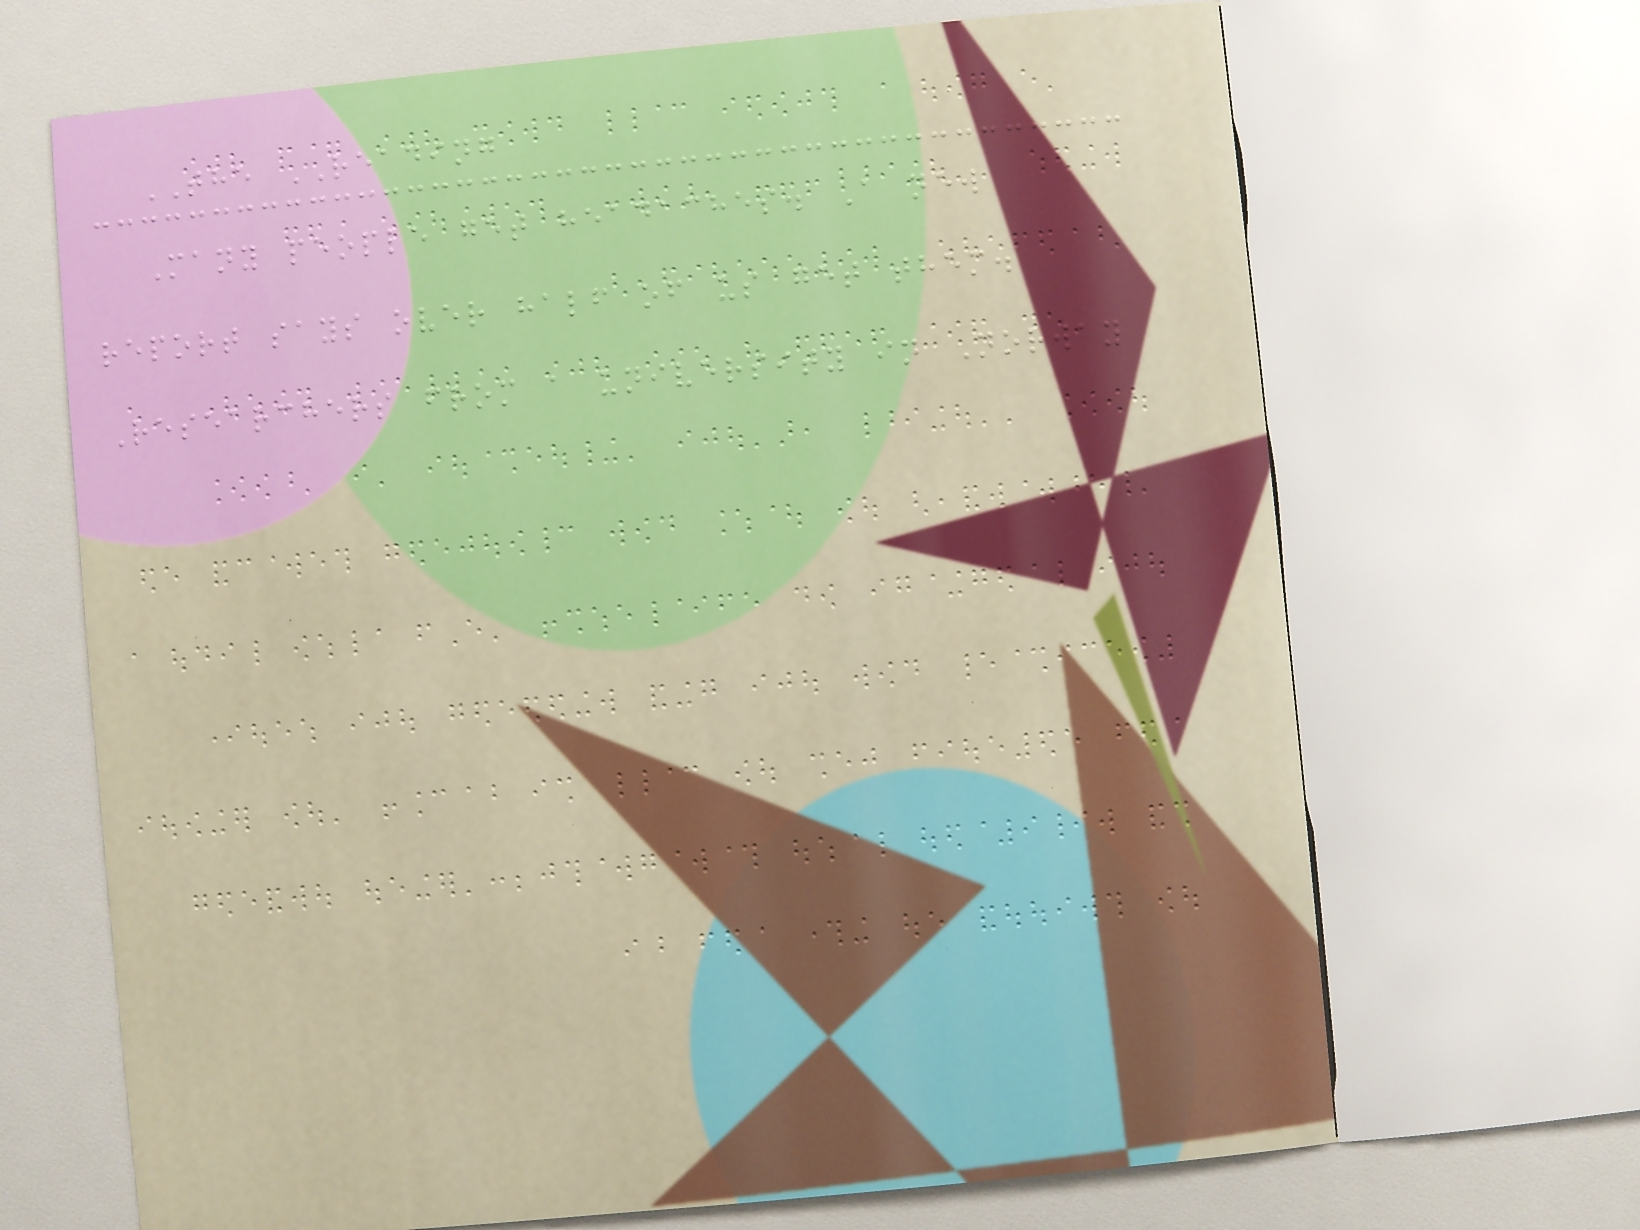THE READING
Many people get headaches. A new
report says over half of us get them.
Researchers from a university in Norway
